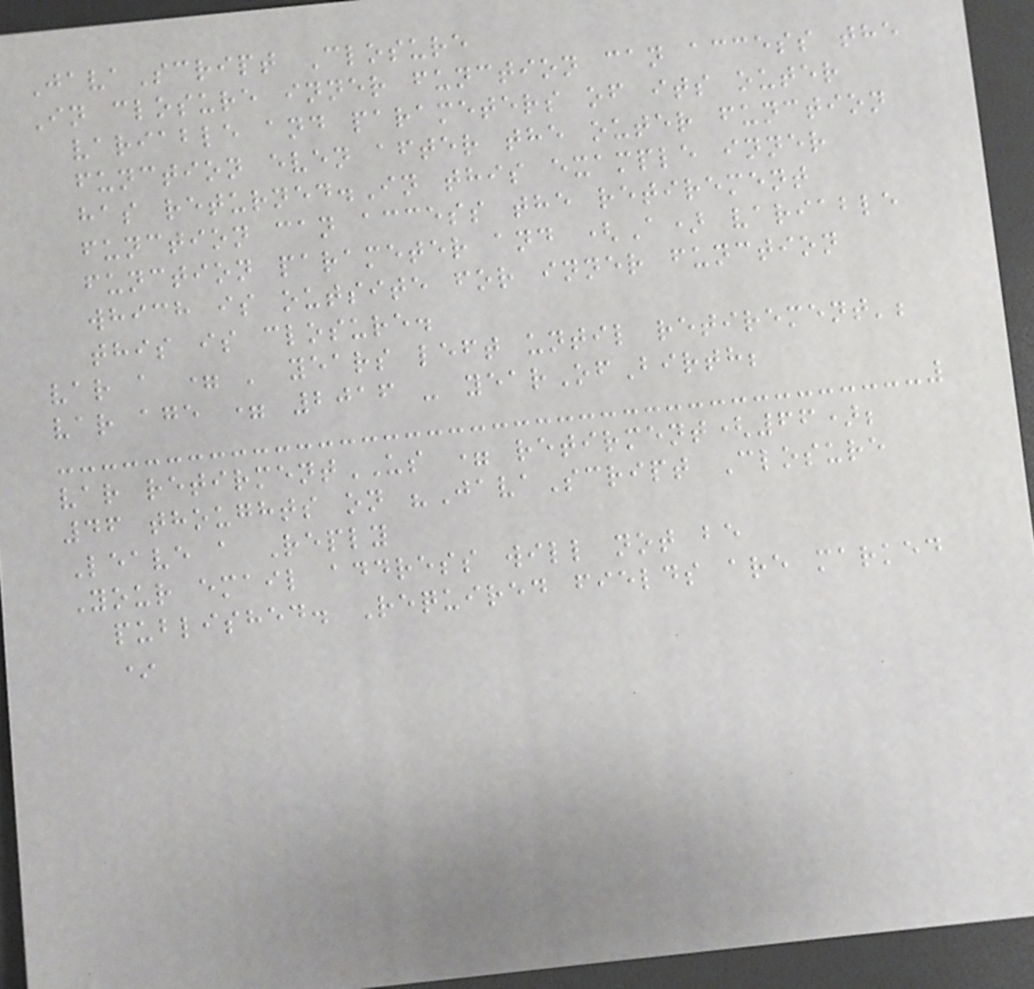JavaScript Closure
In closure inner function can access the
variable and parameters of its outer
function even after the outer function
has returned.In this example inner
function can access the retirement
function parameter and (A) variable
which is outsite for inner function
this is closure.
var a = ' years left until retirement';
var age = 2016 - yearOfBirth;
var retirmentUS = retirment(66);
46 thoughts on "JavaScript Closure
Leave a Reply
Your email address will not be
published. Required fields are marked
*
